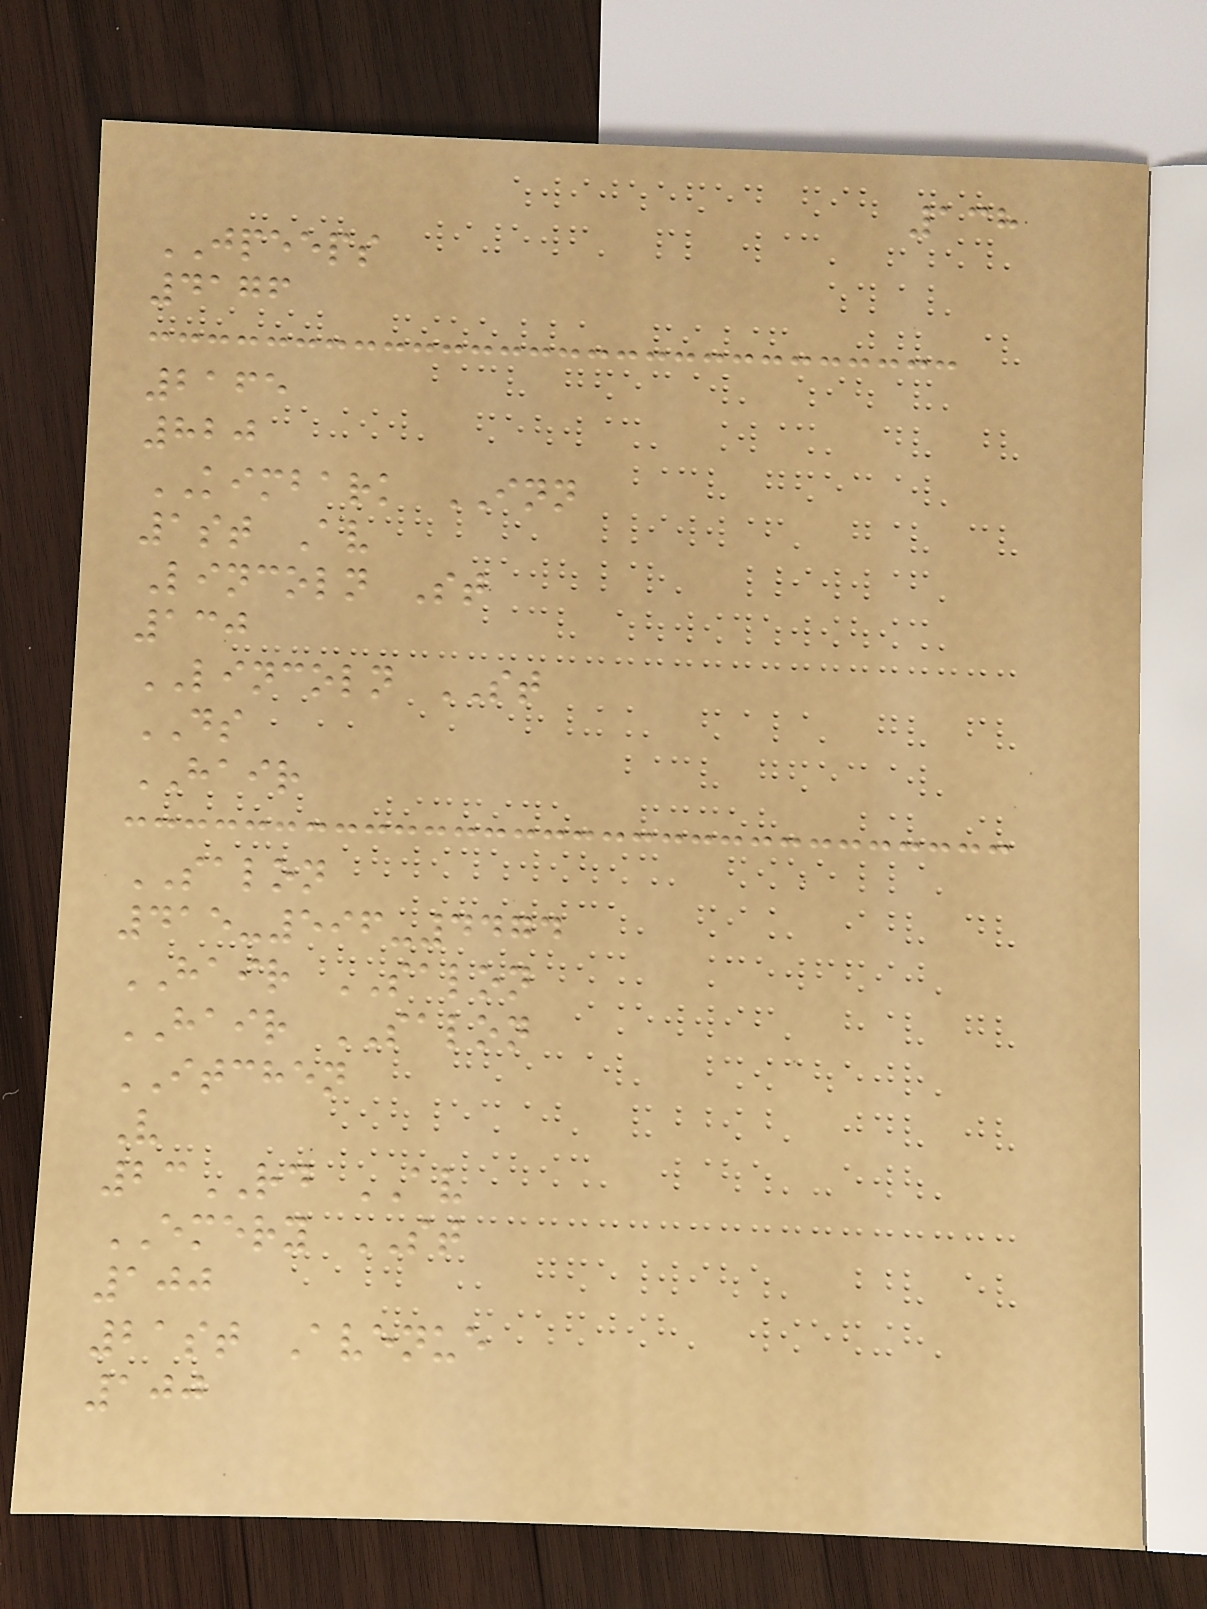138
JPEEPS
4176
2165
820
KIMBARK INN
1st Av
Lincoln St
130
LINCOLN ST
DS
HAIR
SALON
415-596-4474
HAIR SALON
HAIR SALON
ITCHEN
V
23RD AV
EMERY ST
100
21st Avenue
100
